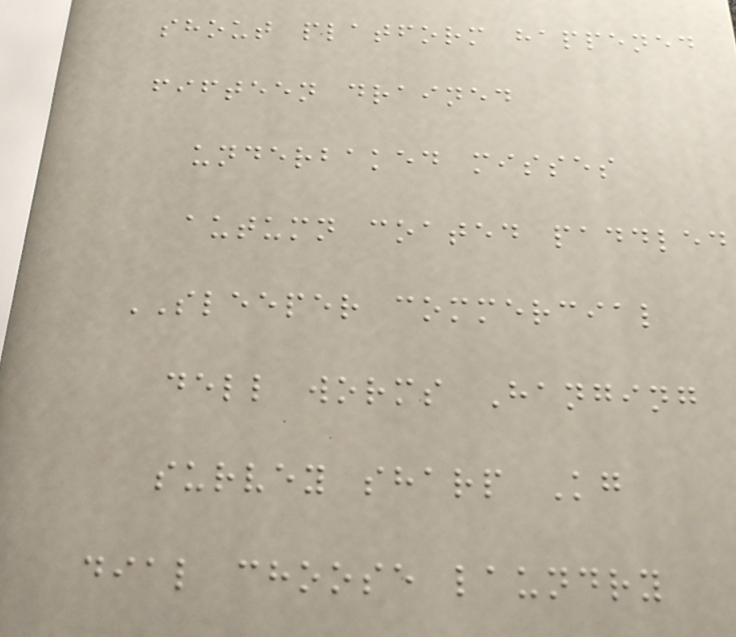shout platform happened
fifteen drained
underbaked misses
autumn coated paddled
SLEEPER commercial
dell worms Hanging
survey sharp Kg
dial choose laundry
